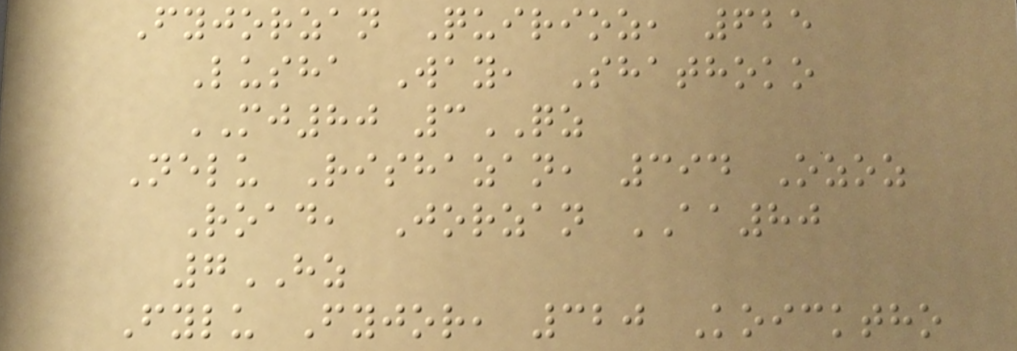Fyjorzan Quirioz, 625
Lusha Way, Shathoko
MJ80 3QZ
Nelu Rishazan, 394 Ozoz
Road, Jorzan AA80
7HZ
Fylu Fyjor, 320 Koicktho
